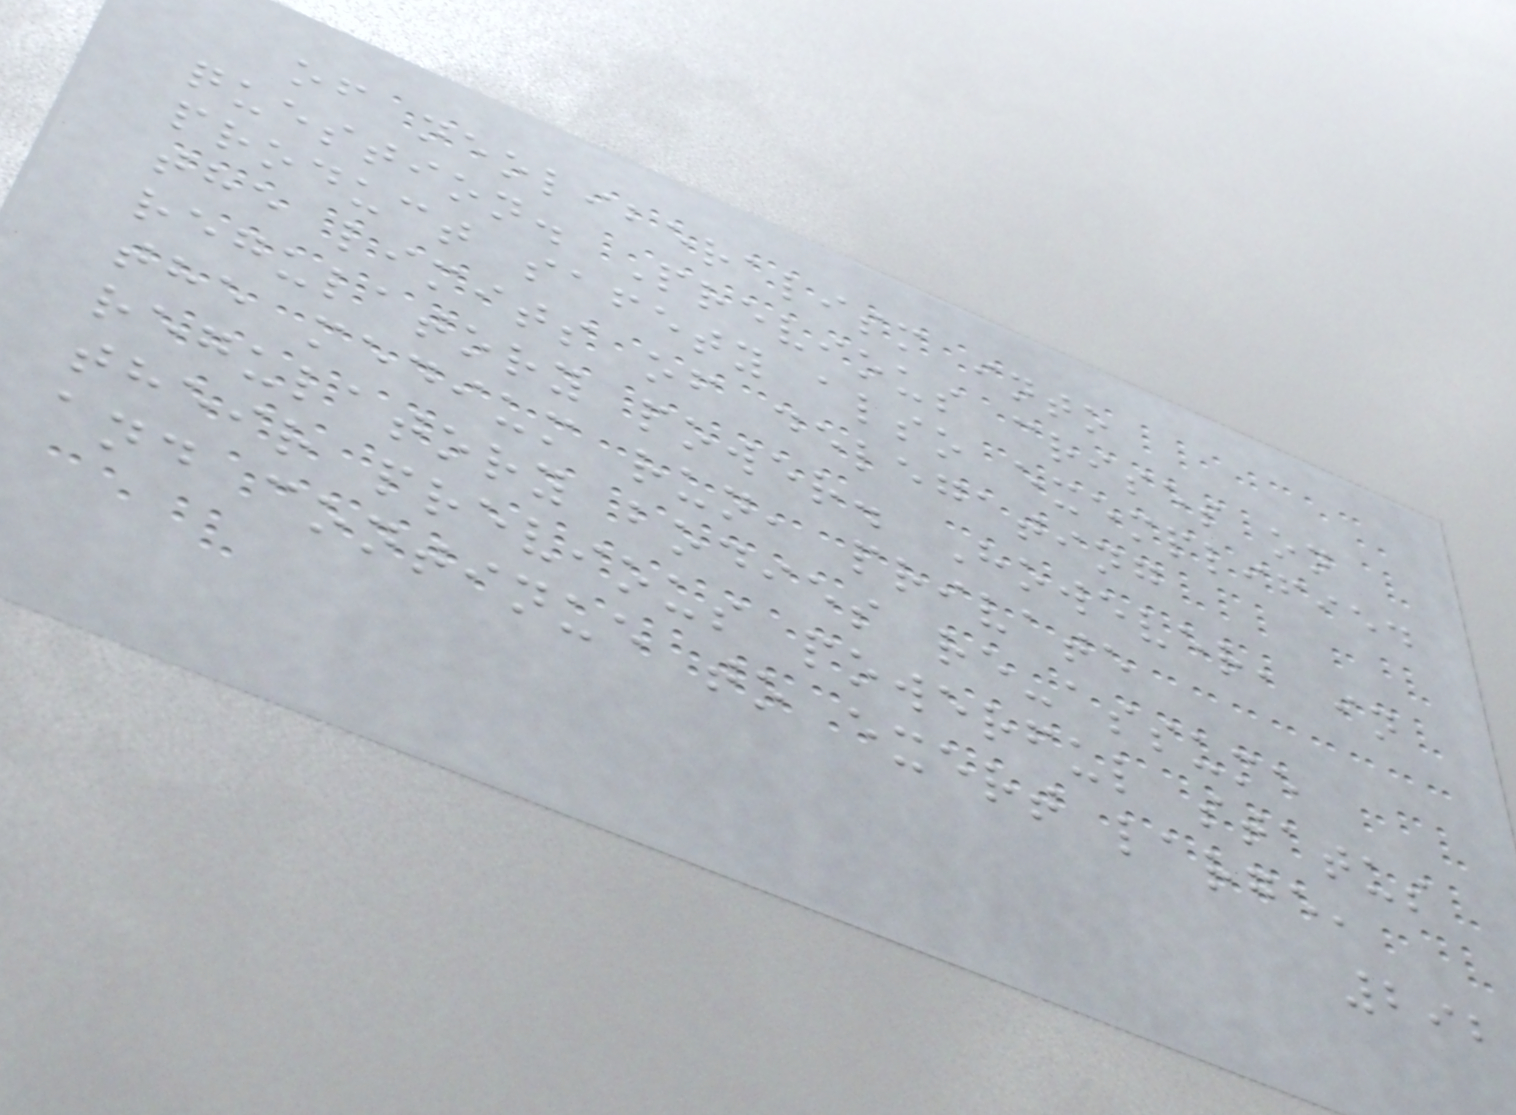of neoliberalism into
question. Previous crises on
product safety also exemplified
the limits of delegating
regulatory power. However, in
the medium run, private
regulatory bodies re-assume
their previous powerful status
and continue to exert large,
292
